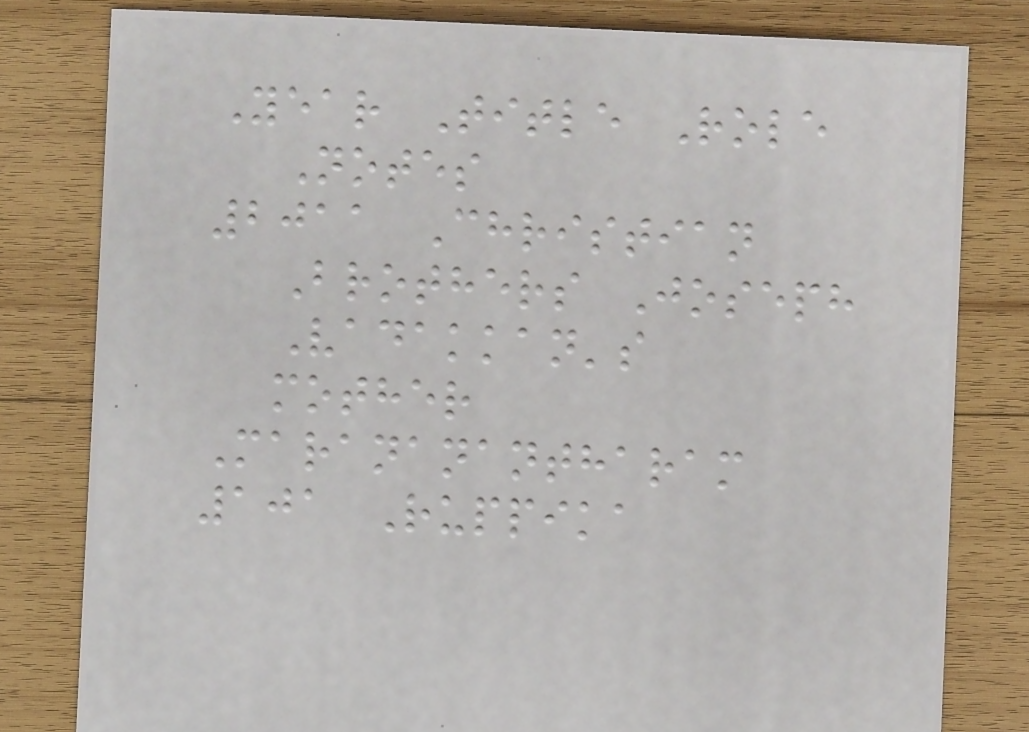Year Title Role
Notes
2011 Christian
Brothers Joseph
Vadakkan's
mother
Marananantharam
101 Ruppika
